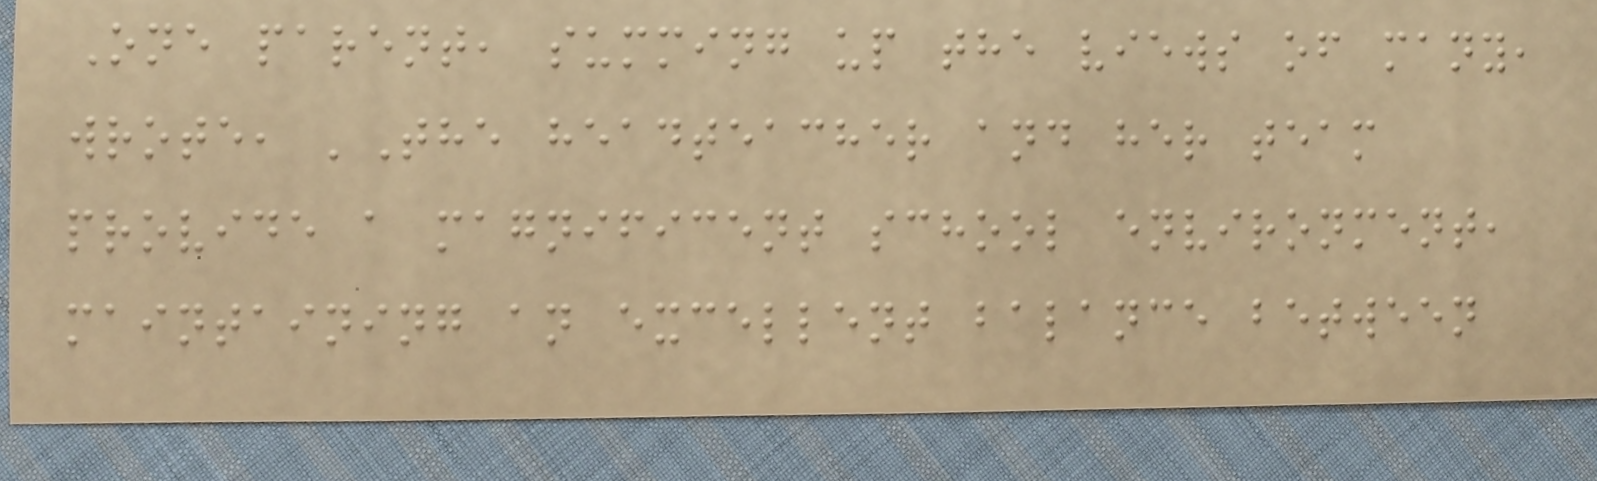One parent, summing up the views of many,
wrote, 'The headteacher and her team
provide a magnificent school environment,
maintaining an excellent balance between
